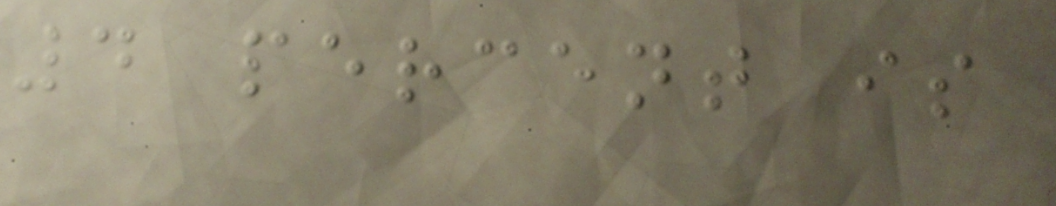4 percent is
